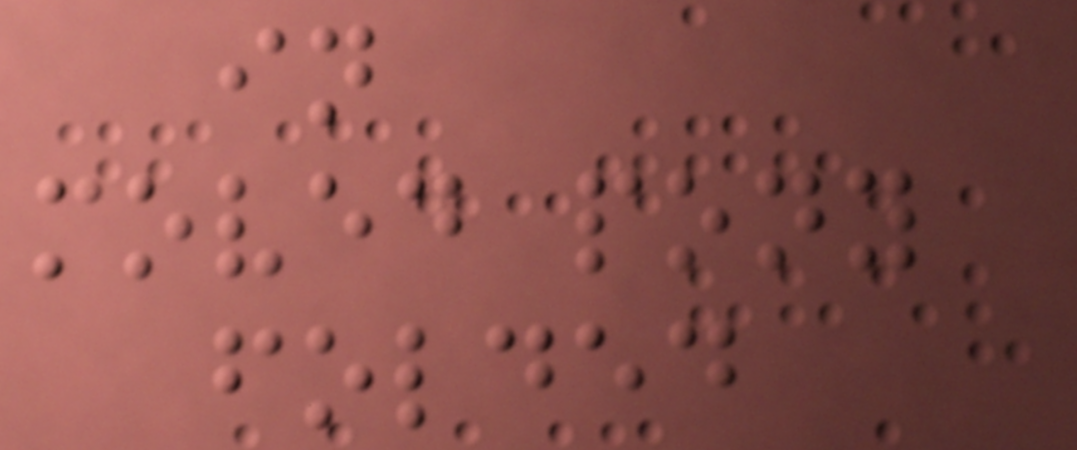in
moved pony
folded
